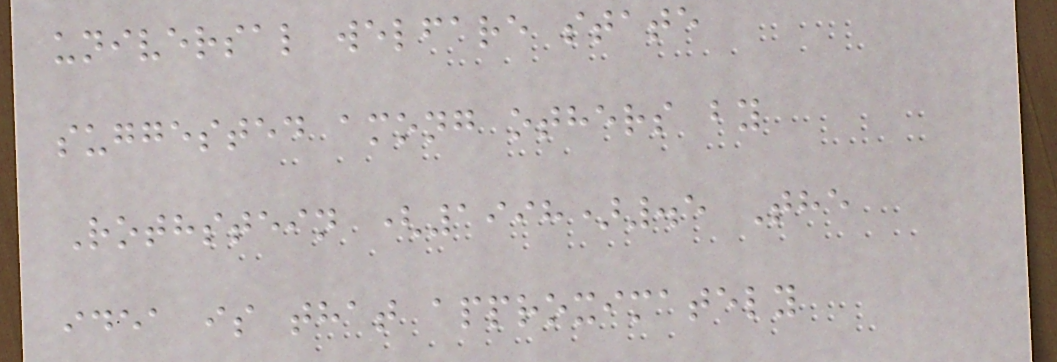universal welfare state
suggested among others by
Rothstein (1998).5 The
idea is that approximately
